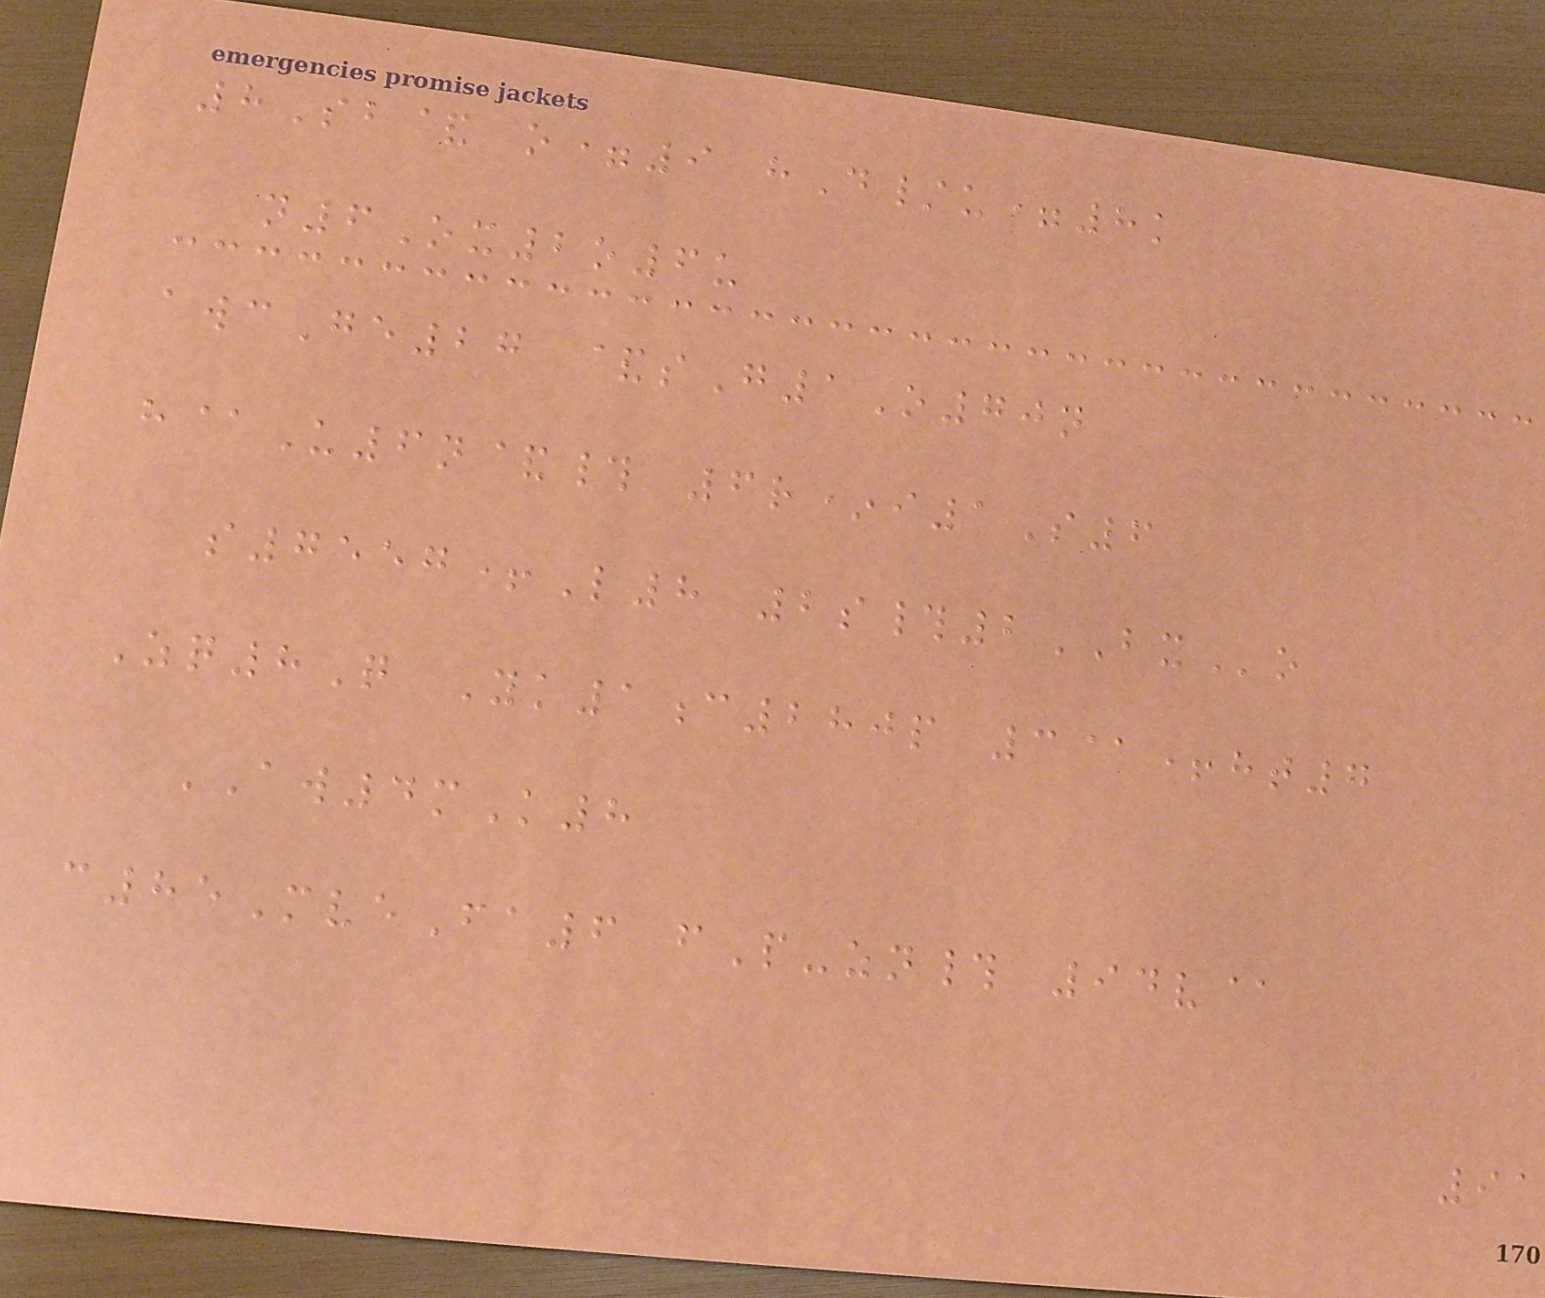8Sb& o=9 hD/u=8k
n6Ox2o6u
awcGe27 &sG1O70n
h@U6n&# 6r*i1S6
s7557+L8 2s#2BXo
Zq8Q Yk1c280p 3@+ht7
AW4mK8
c85MveFa6 fP-zn# 94v@
91
